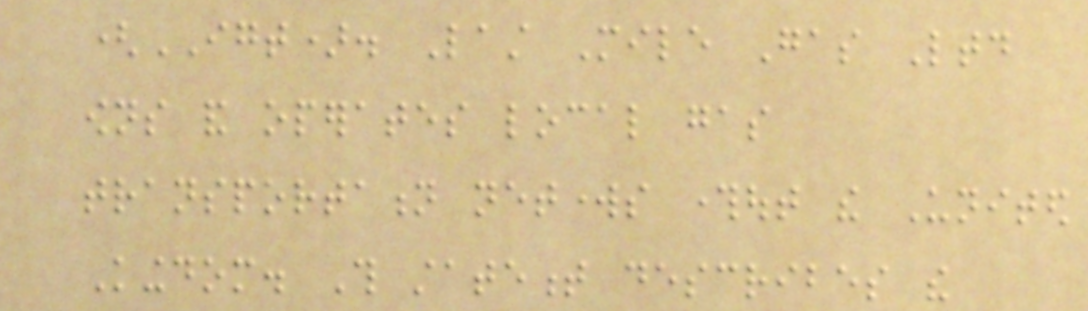(IGT). Last Mile Gas Ltd
owns and operates local gas
transportation networks throughout the United
Kingdom. This statement describes the
